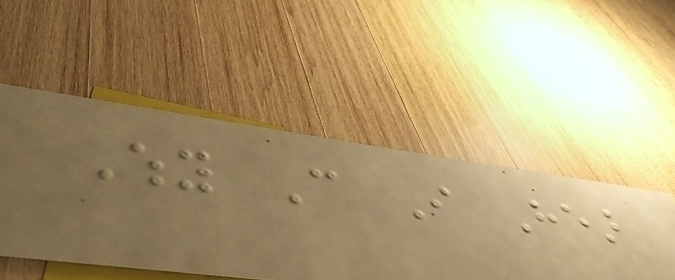Why Can I Hear
